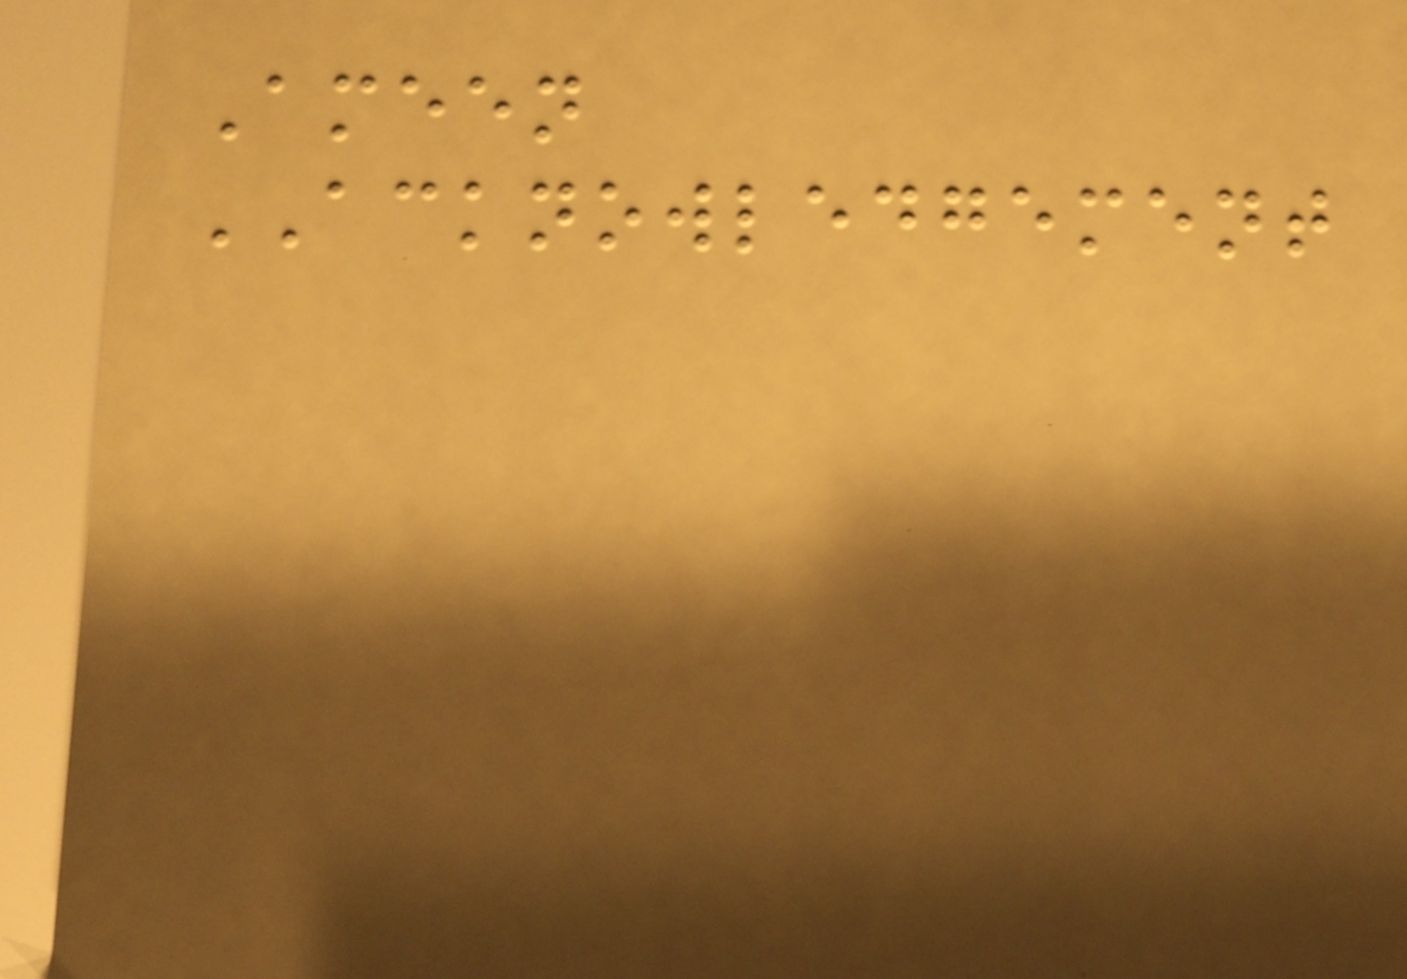Ameen
ACKNOWLEDGEMENT
